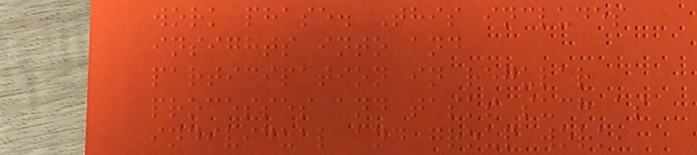work phase. This includes
insights into and
participation in regular
processes and tasks such as
individual and group work,
